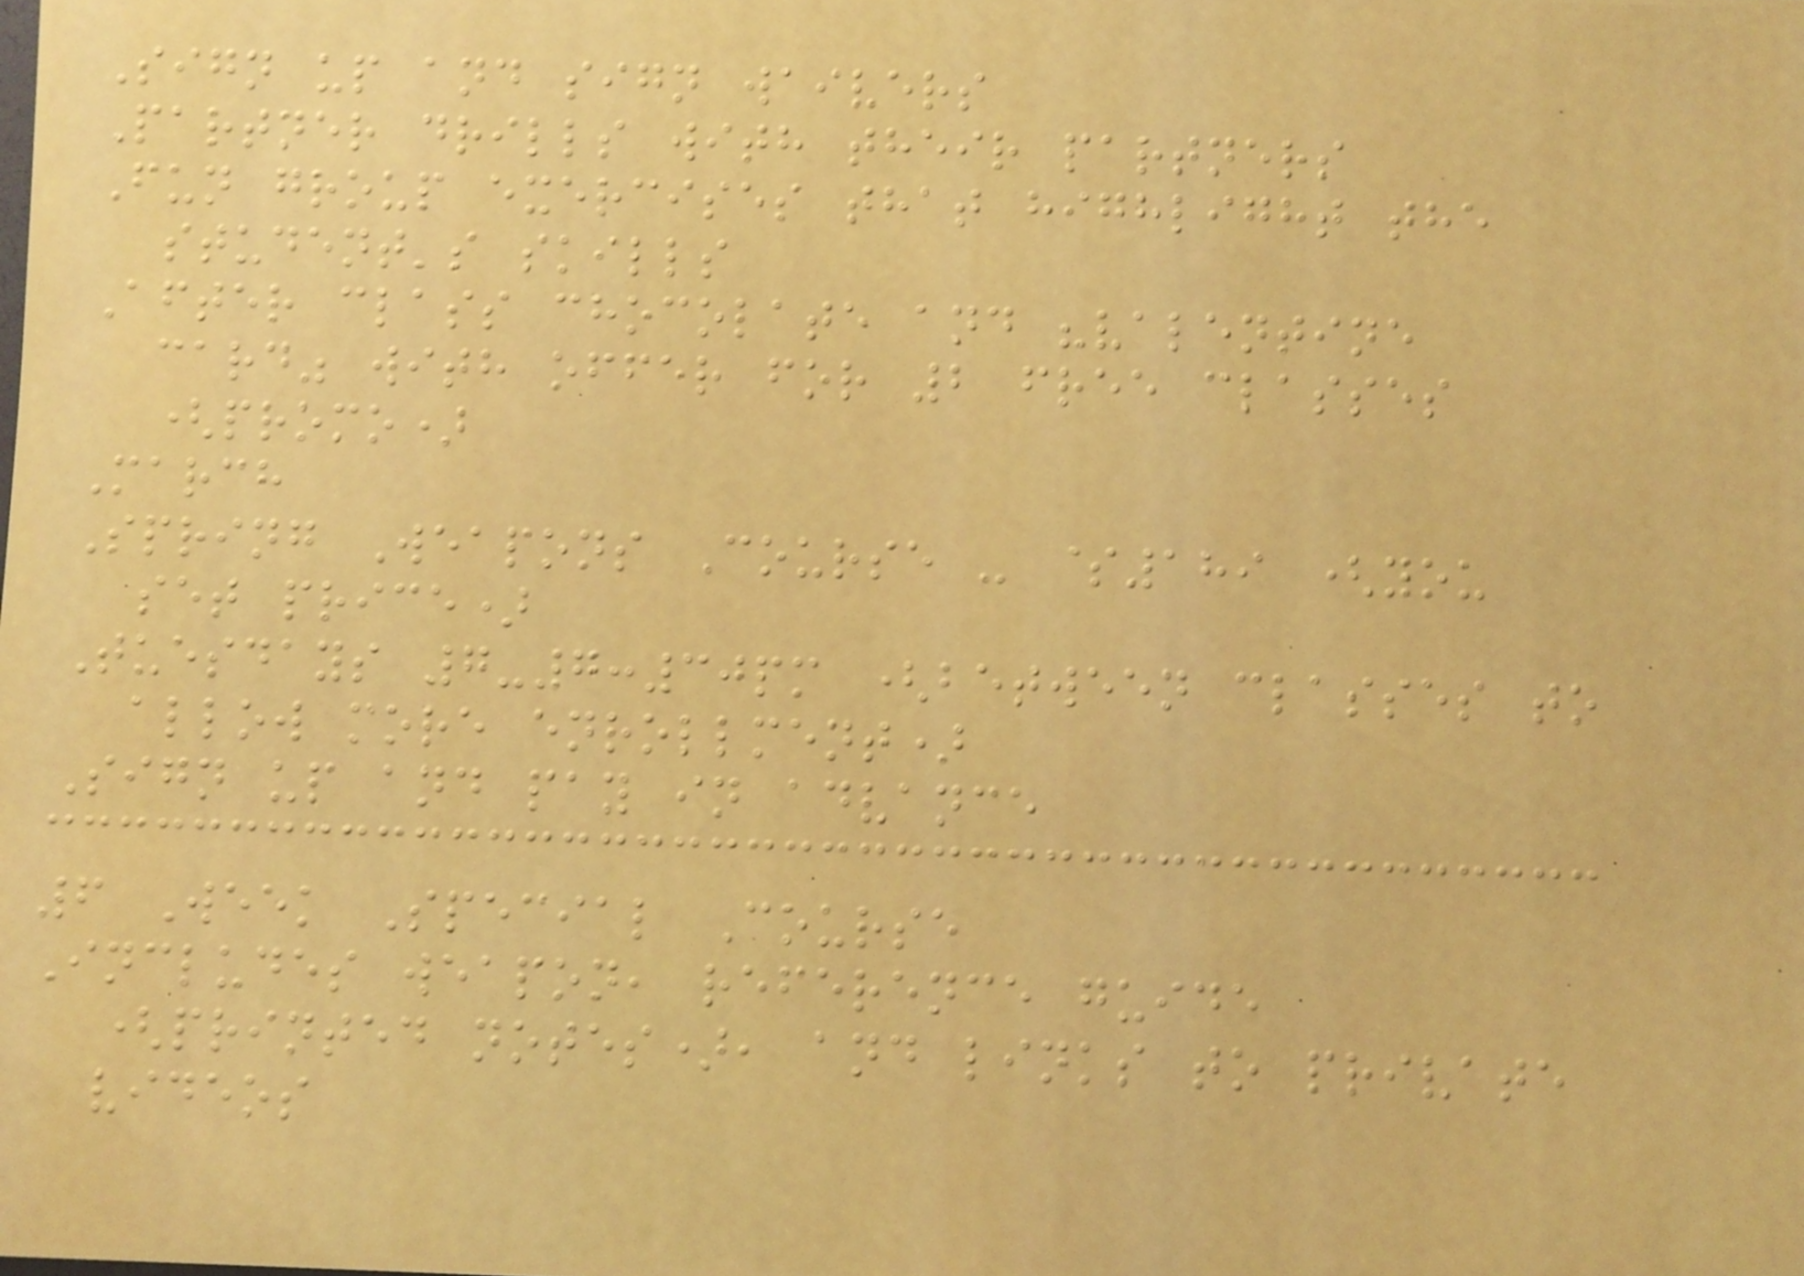Sign up and sign waivers
Partner drills with their partners
Fun group exercises that highlight the
student's skills
After class chocolate and "valentine
card" with offer for 2 free classes
(promo)
March
Spring Weapons Course - $189 (you
set price)
Tuesdays 7-7:30pm (between classes to
allow more enrollment)
Sign up and pay in advance
6 Week Special Course
Includes weapon, reference guide
(printed notes), and links to private
videos
